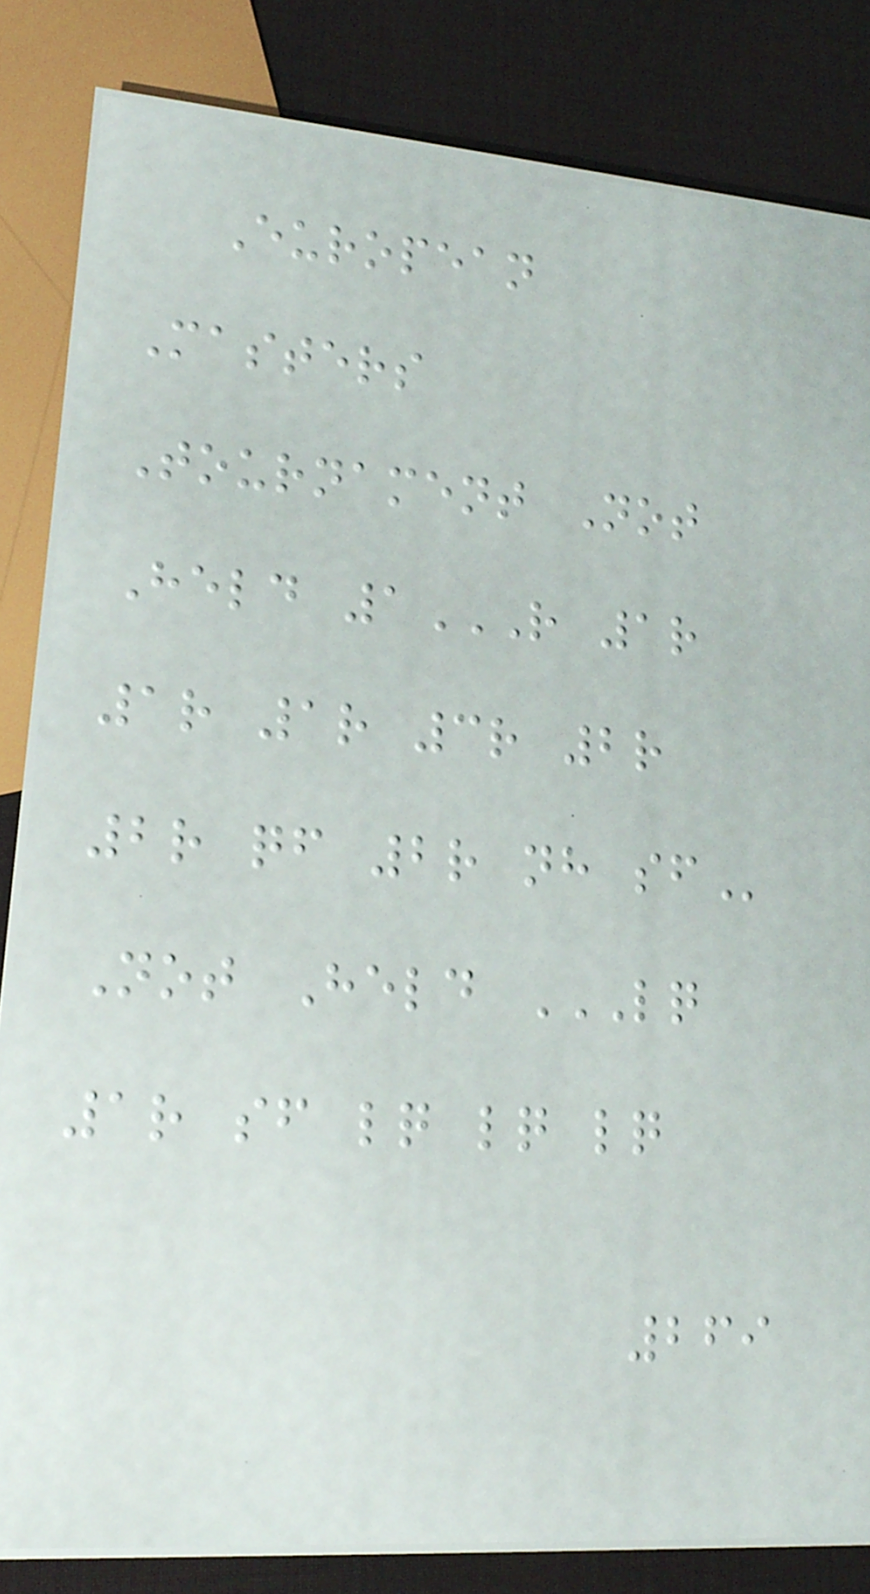European
Masters
Tournament Not
Held 1R 1R
1R 1R 3R 2R
2R QF 2R NH SF
Not Held LQ
1R SF LQ LQ LQ
269
